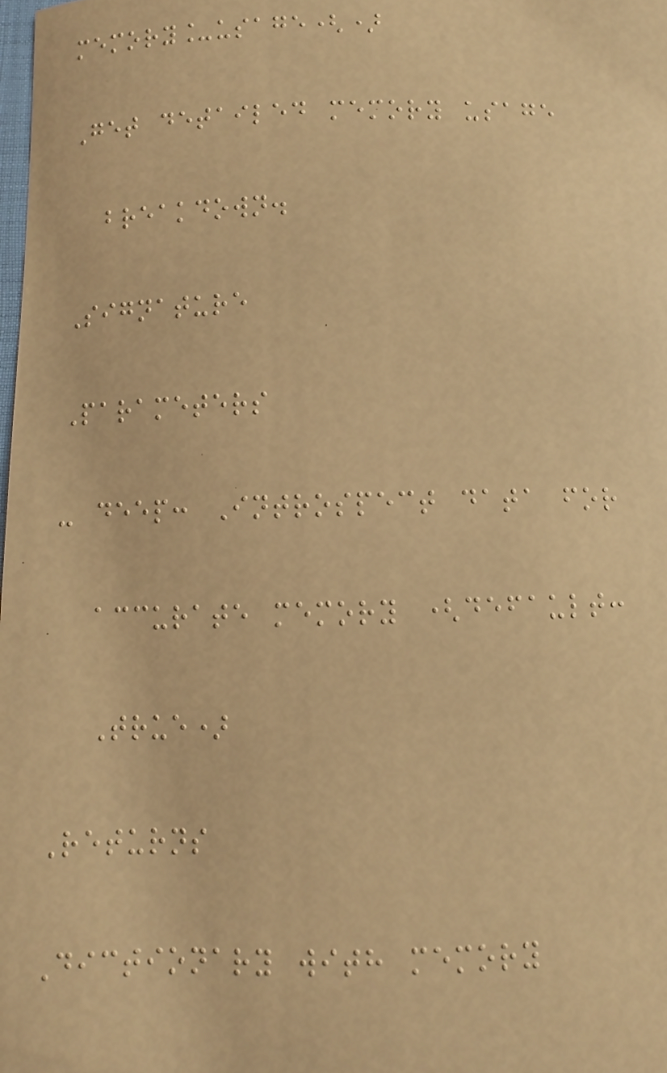memory_usage()
Get detailed memory usage
breakdown.
Signature
Parameters
- deep: Introspect data for
accurate memory (default:
True)
Returns
Dictionary with memory
